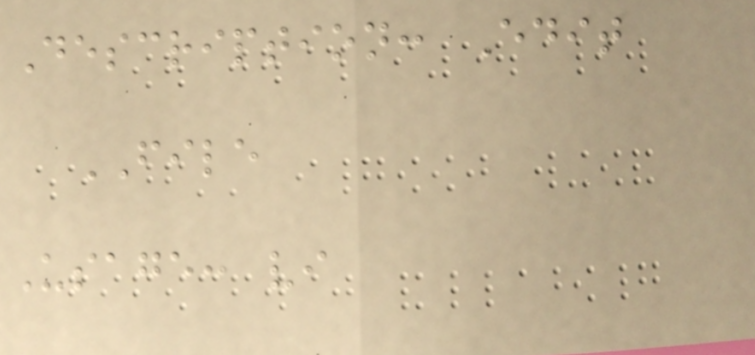Description: Edit
FILE
Usage: vi
